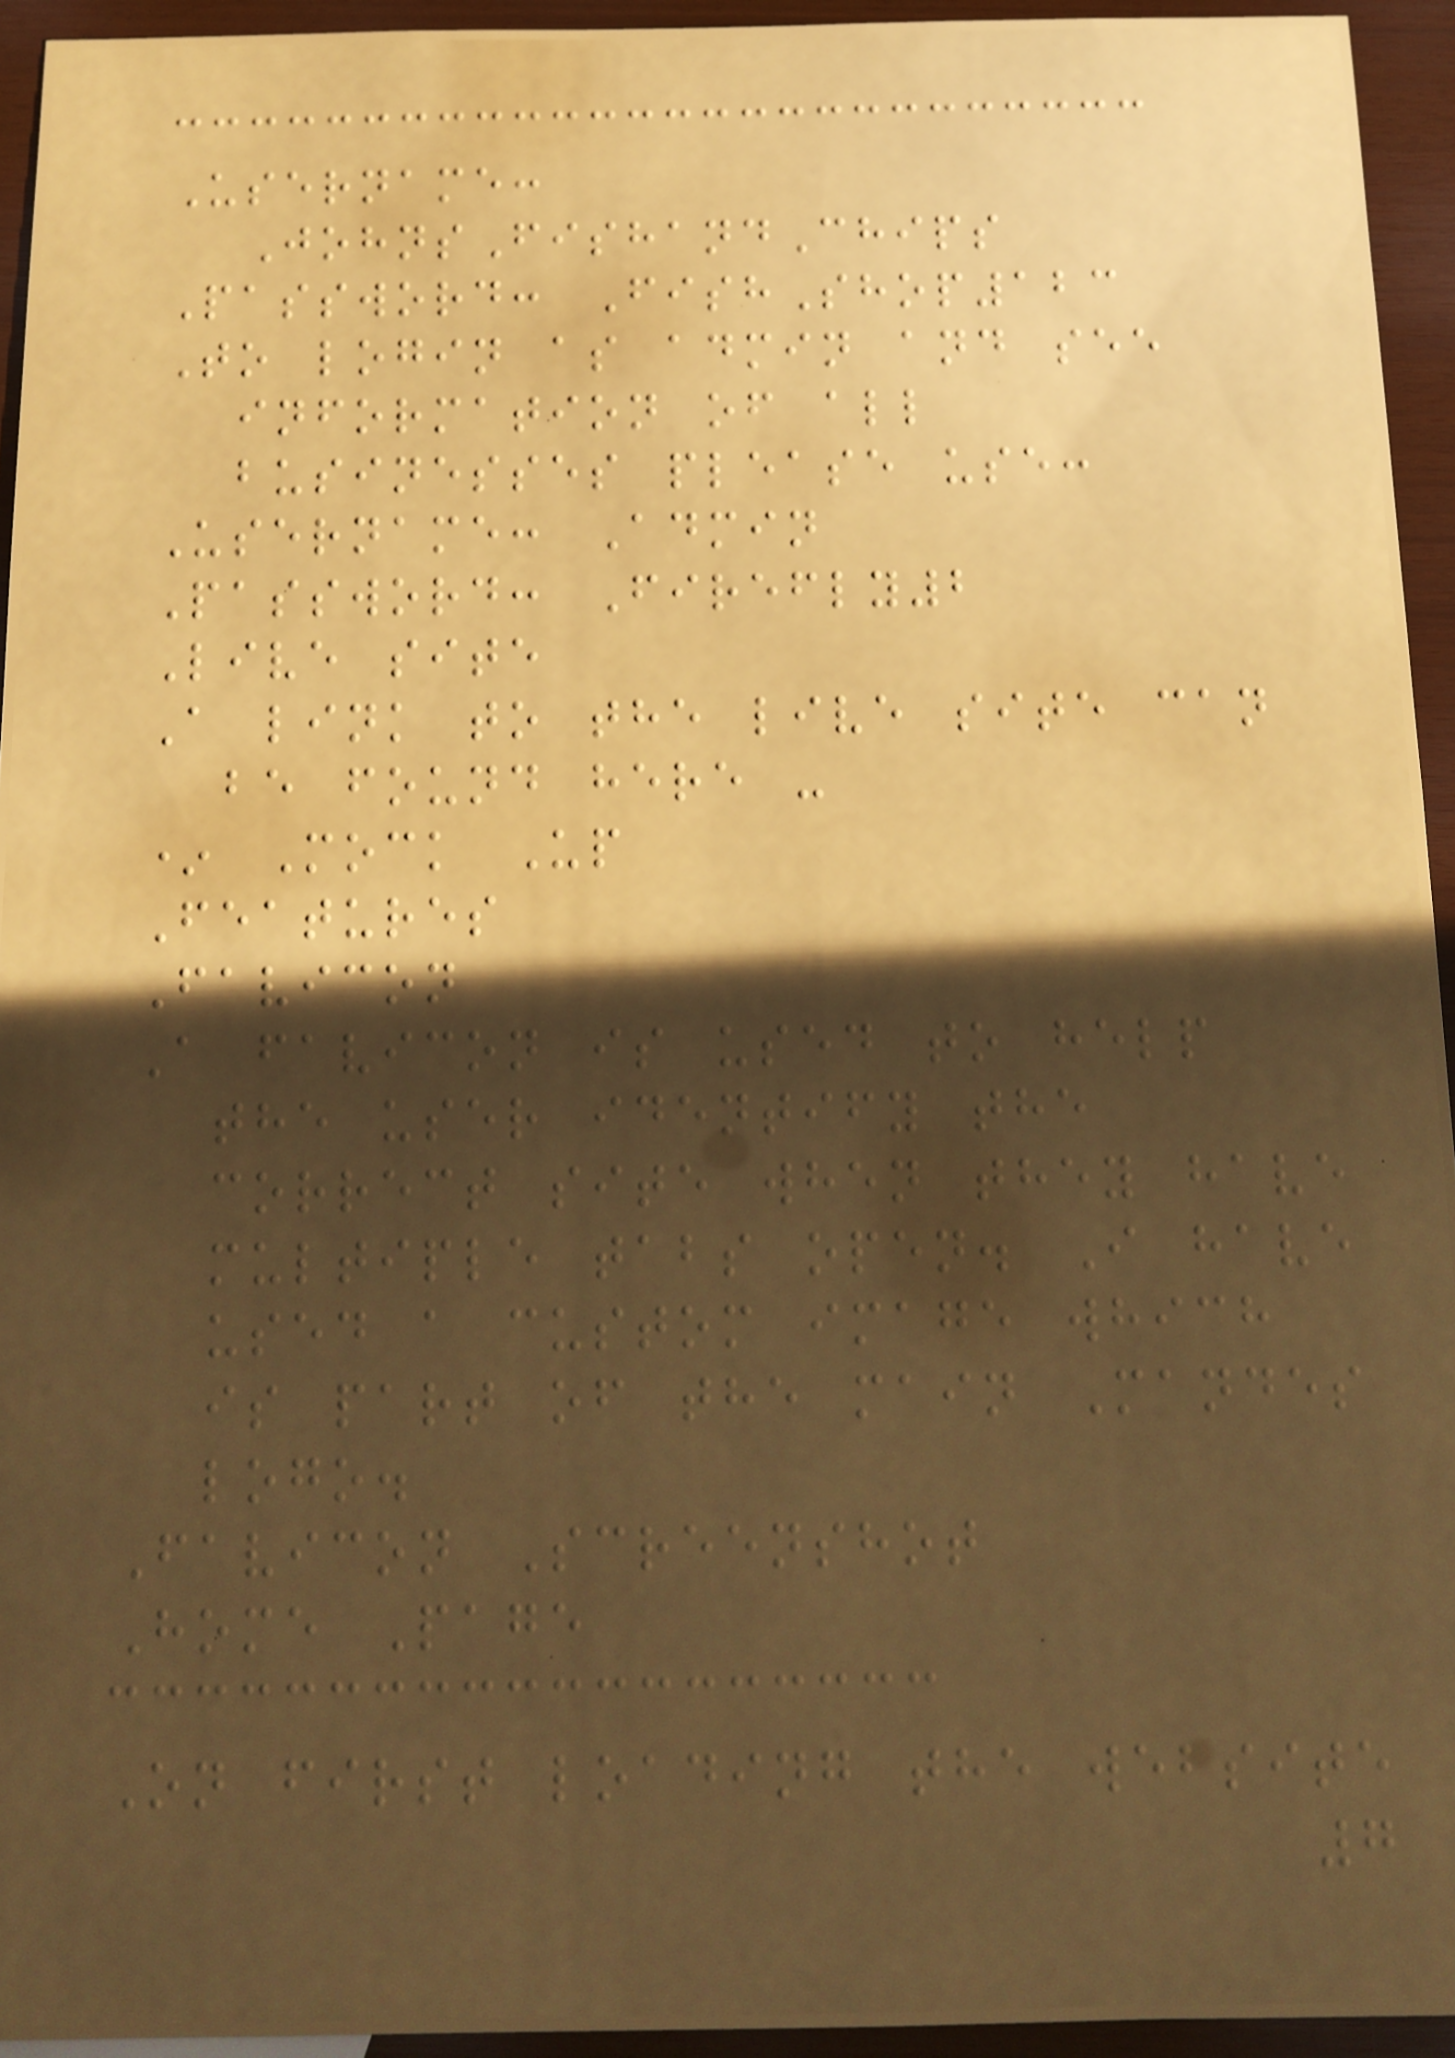Username:
JohnsFishandChips
Password: FishShop123
To login as admin and see
information of all
businesses please use:
Username: Admin
Password: Firefly2
Live site
A link to the live site can
be found here -
* Mock Up
Features
Favicon
A favicon is used to help
the user identify the
correct site when they have
multiple tabs open. I have
used a custom image which
is part of the main Mandes
logo.
Favicon Screenshot
Home Page
On first loading the website
7
